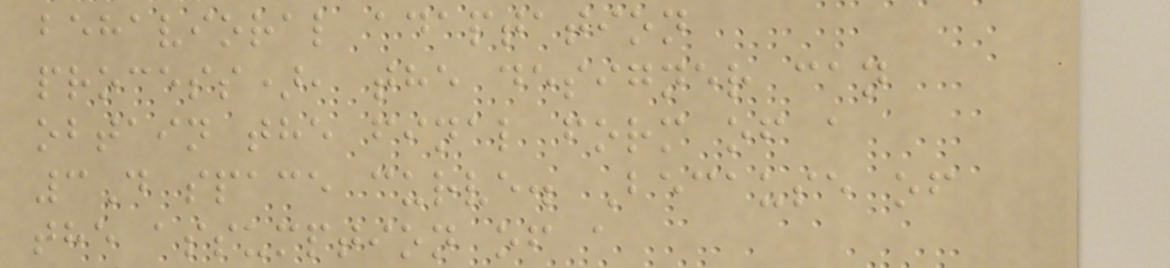behavioral adaptation
process), the designer can
obtain the final form of a
3D space curve. Because of
the assumption of a
